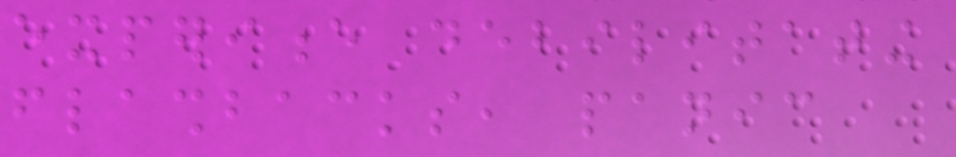experience debilitating
flashbacks, panic
